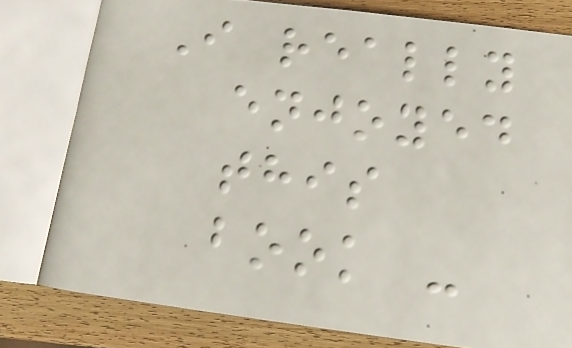I really
enjoyed
this
book -
